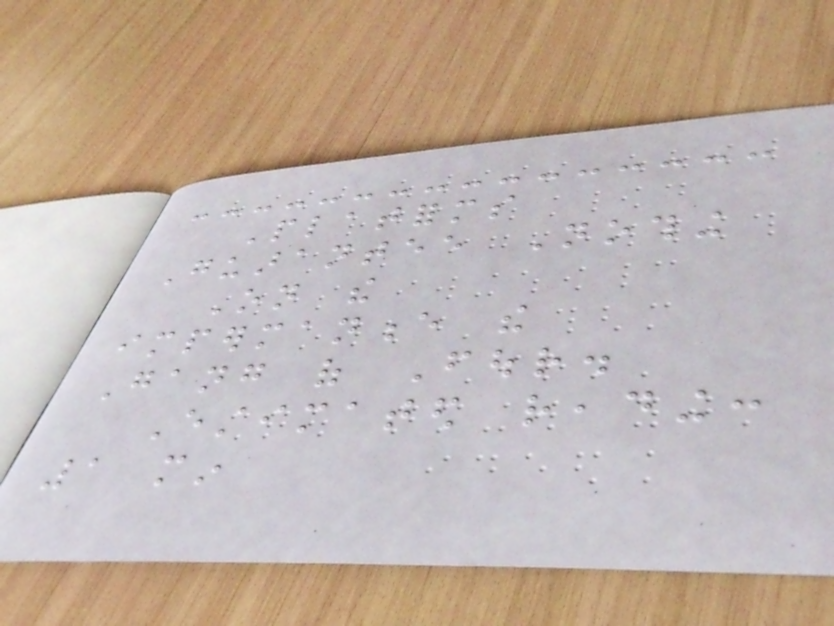Platforms
Guarantee Nothing
On the
impermanence the
Gang of Four.
Estimated reading:
1 min
